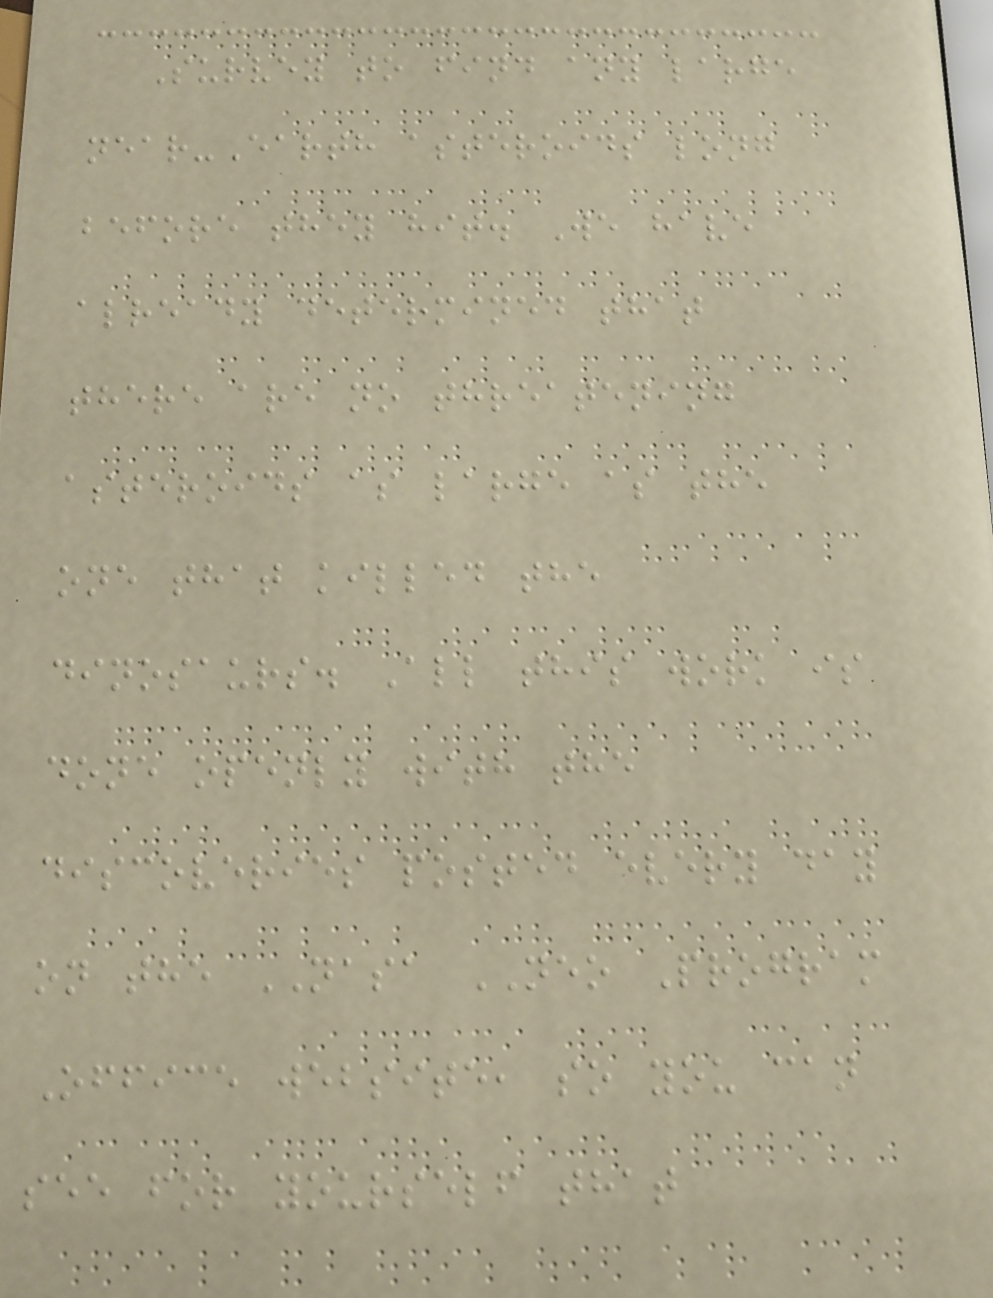Survey to find any large
near-Earth asteroids long
before they hit. We have
already determined that
there are no threatening
asteroids as large as the
one that killed the
dinosaurs. All this work is
done openly with the
discoveries posted every day
on the NASA NEO Program
Office website, so you can
see for yourself that
